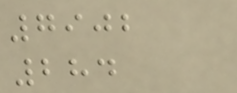7902
284
